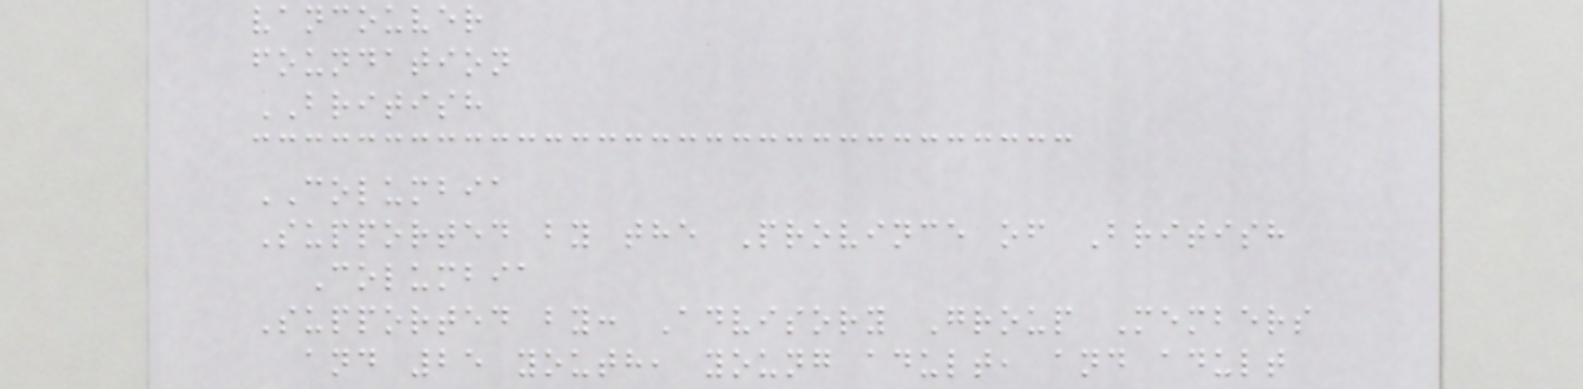vancouver
foundation
BRITISH
COLUMBIA
Supported by the Province of British
Columbia
Supported by: Advisory Group Members
and 25 youth, young adult, and adult
